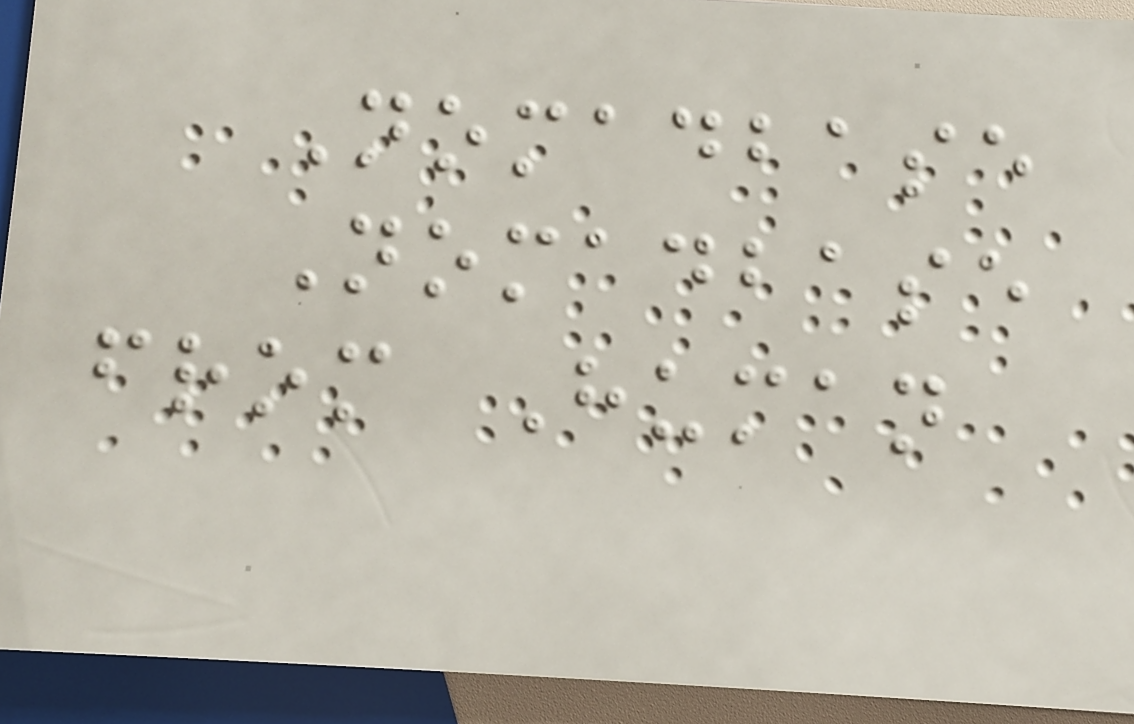Nomadbase
Nomadbase
from Human
